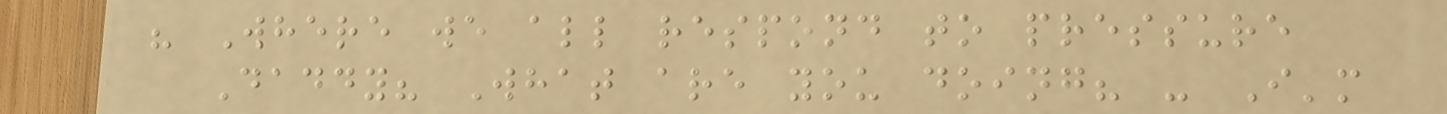" Where we all respond to pressure
Daddy? What are you doing? - I'm
